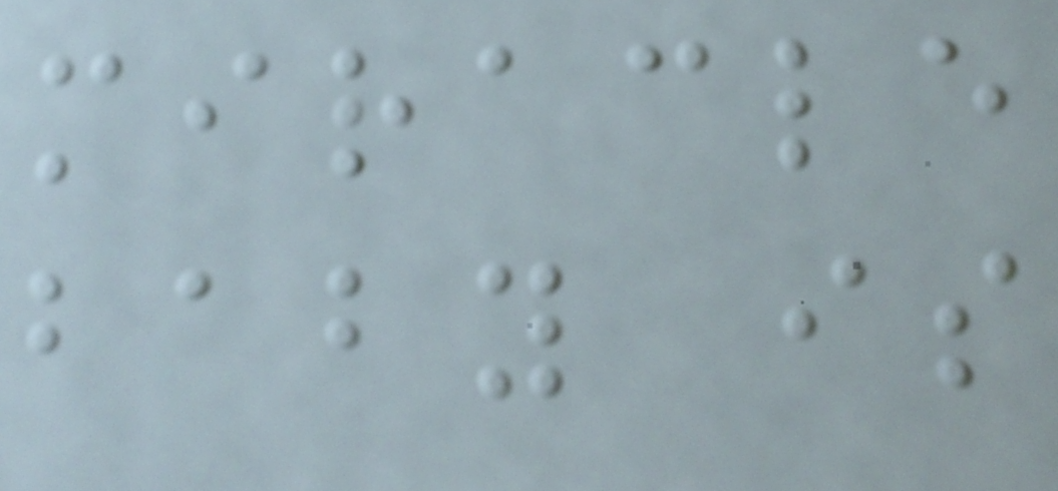miracle
baby is
